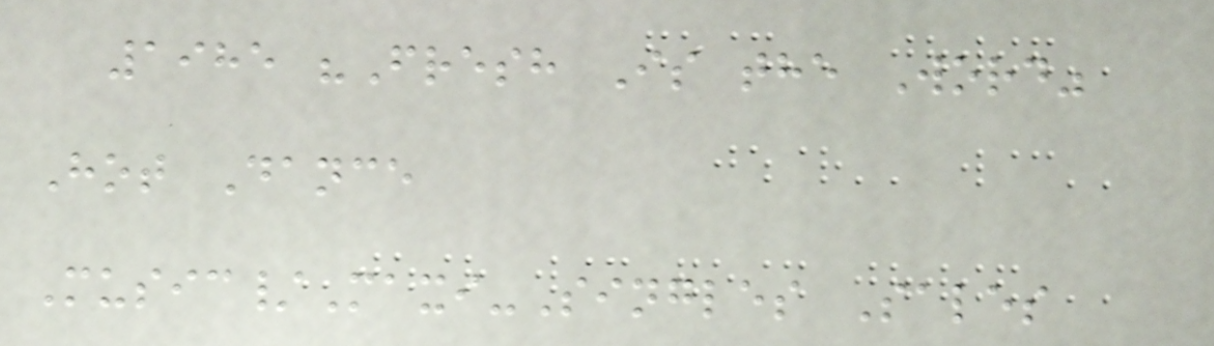1985 "Fresh Is the Word"
Hot Dance
Music/Maxi-Singles Sales
